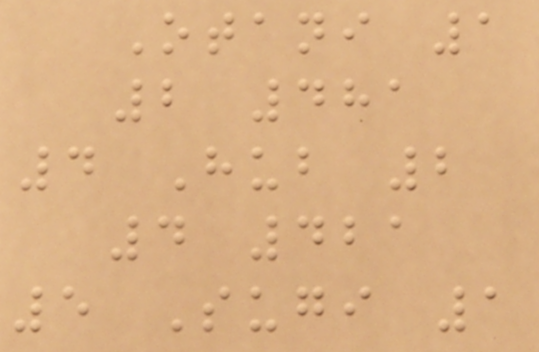Otani 1
2 481
4 Hub 2
4 421
5 Sugi 1
